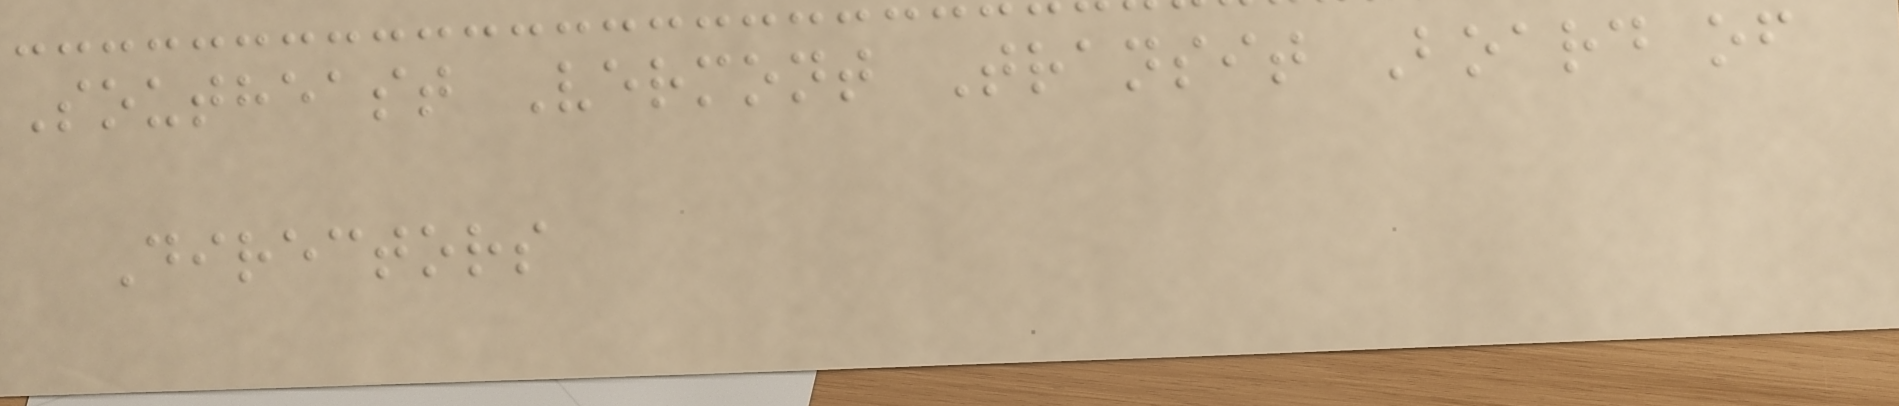Southeast Vermont Transit Board of
Directors
